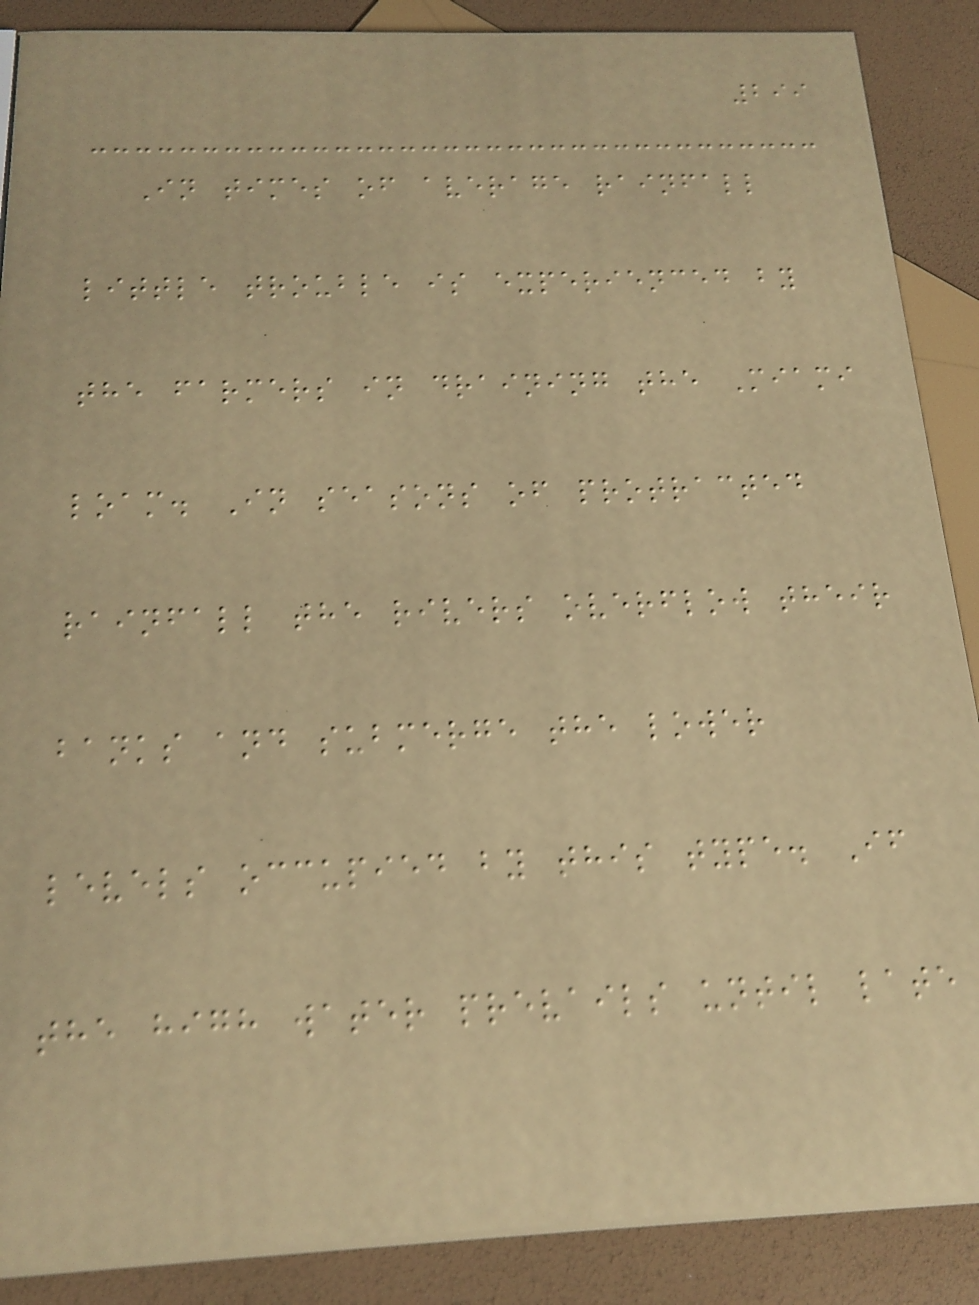299
In times of average rainfall
little trouble is experienced by
the farmers in draining the Miami
loam. In seasons of protracted
rainfall the rivers overflow their
banks and submerge the lower
levels occupied by this type. If
the high water prevails until late
